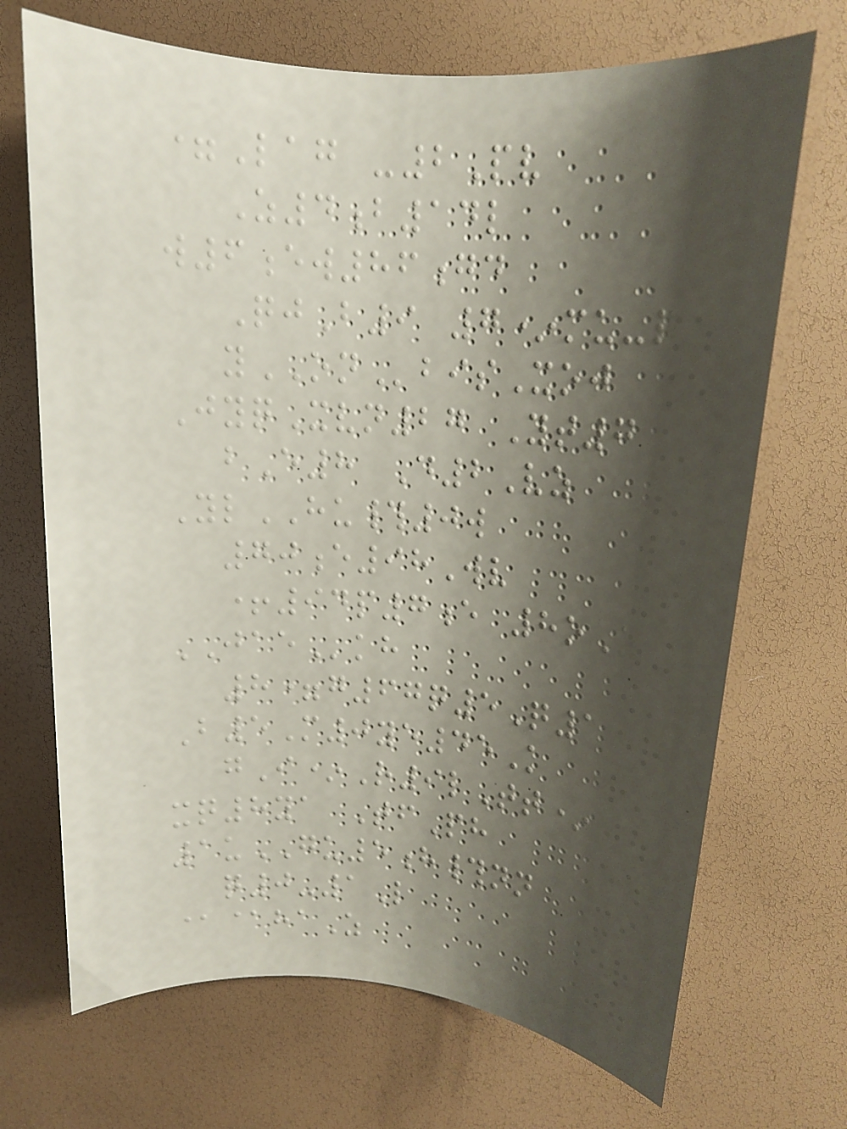=Lag -2Pv
Z4b14l
w6ew86gd
QjB9 7*mu-q
yONbisXoj
JyqXvn27 Yt7
bE8 D2Vz
YlHU#0w
70e98Wv
+94p7e 8oZ
JAEkh
8=g67q5Q1
B5M0ye45K
gI*R9lTt*
xq8ya TfPh
1uGU5h#nn
q0-1L
@@haZ
